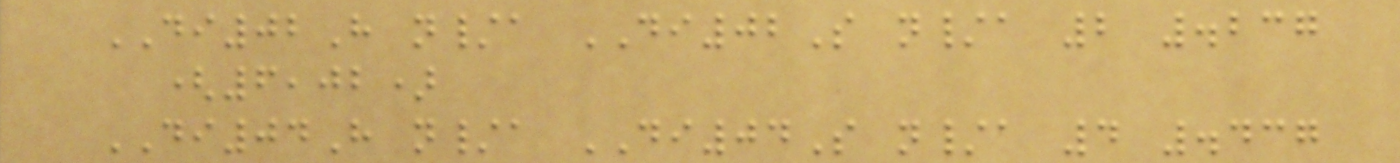DI02H n/a DI02S n/a 2 .237
(6,02)
DI04H n/a DI04S n/a 4 .437
